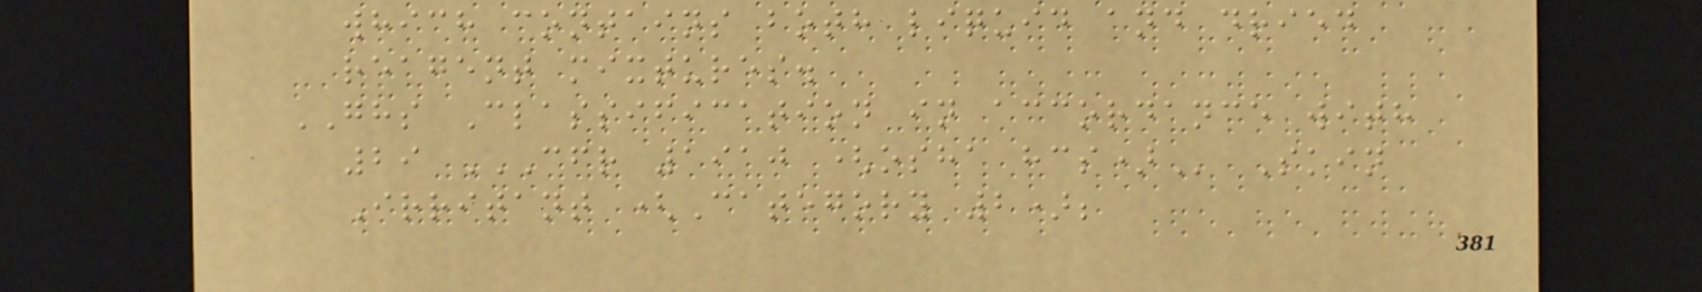which contains both liquid and dried
reagent mixtures.
GHS Classification in accordance with
29 CFR 1910 (OSHA HCS) Skin
Irritant (Category 2);
